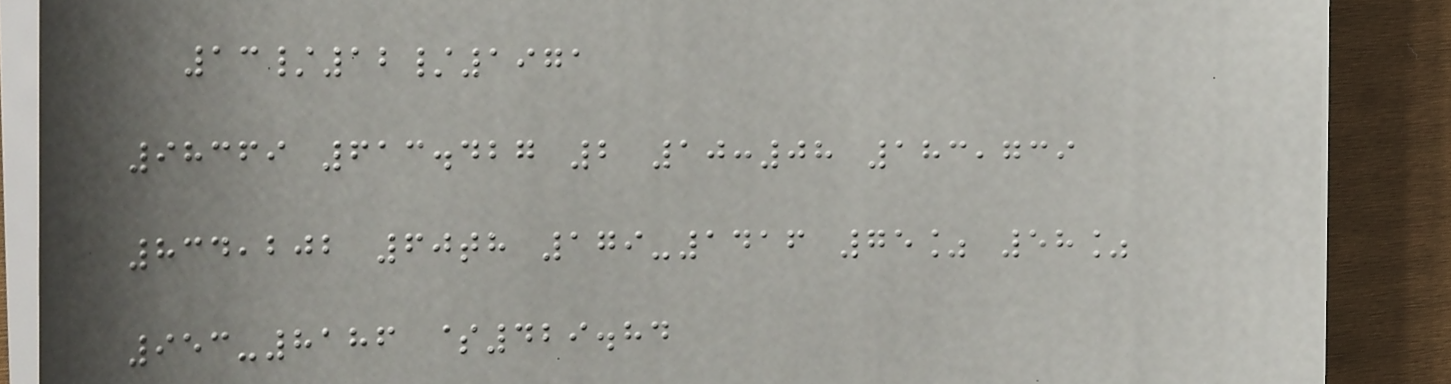13/12/1971
98369 613.427 2 10:08 183,739
834,202 60th 179-1416 75% 58%
953-8186 $429.84
